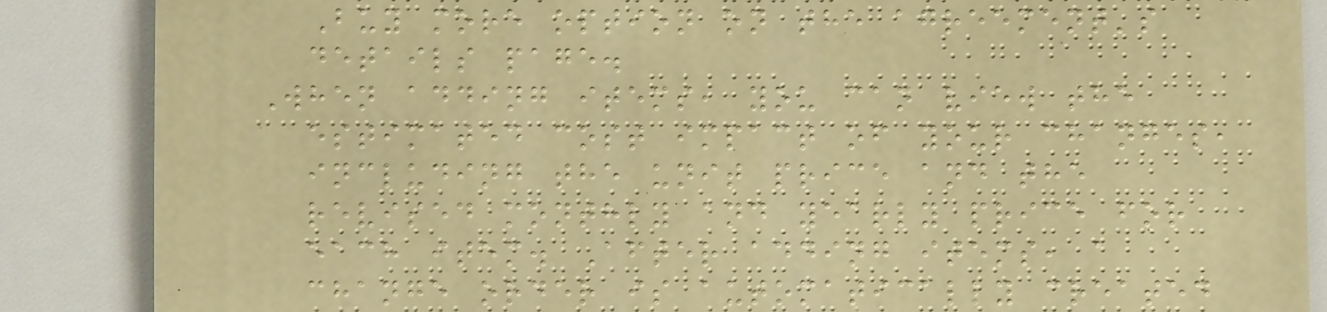Buy more option on the agreement's
details page.
When adding items, you can view the
estimated cost impact of your changes,
including the unit price and the
revised monthly and yearly price for
each item. After adding items, a
change order is automatically created
